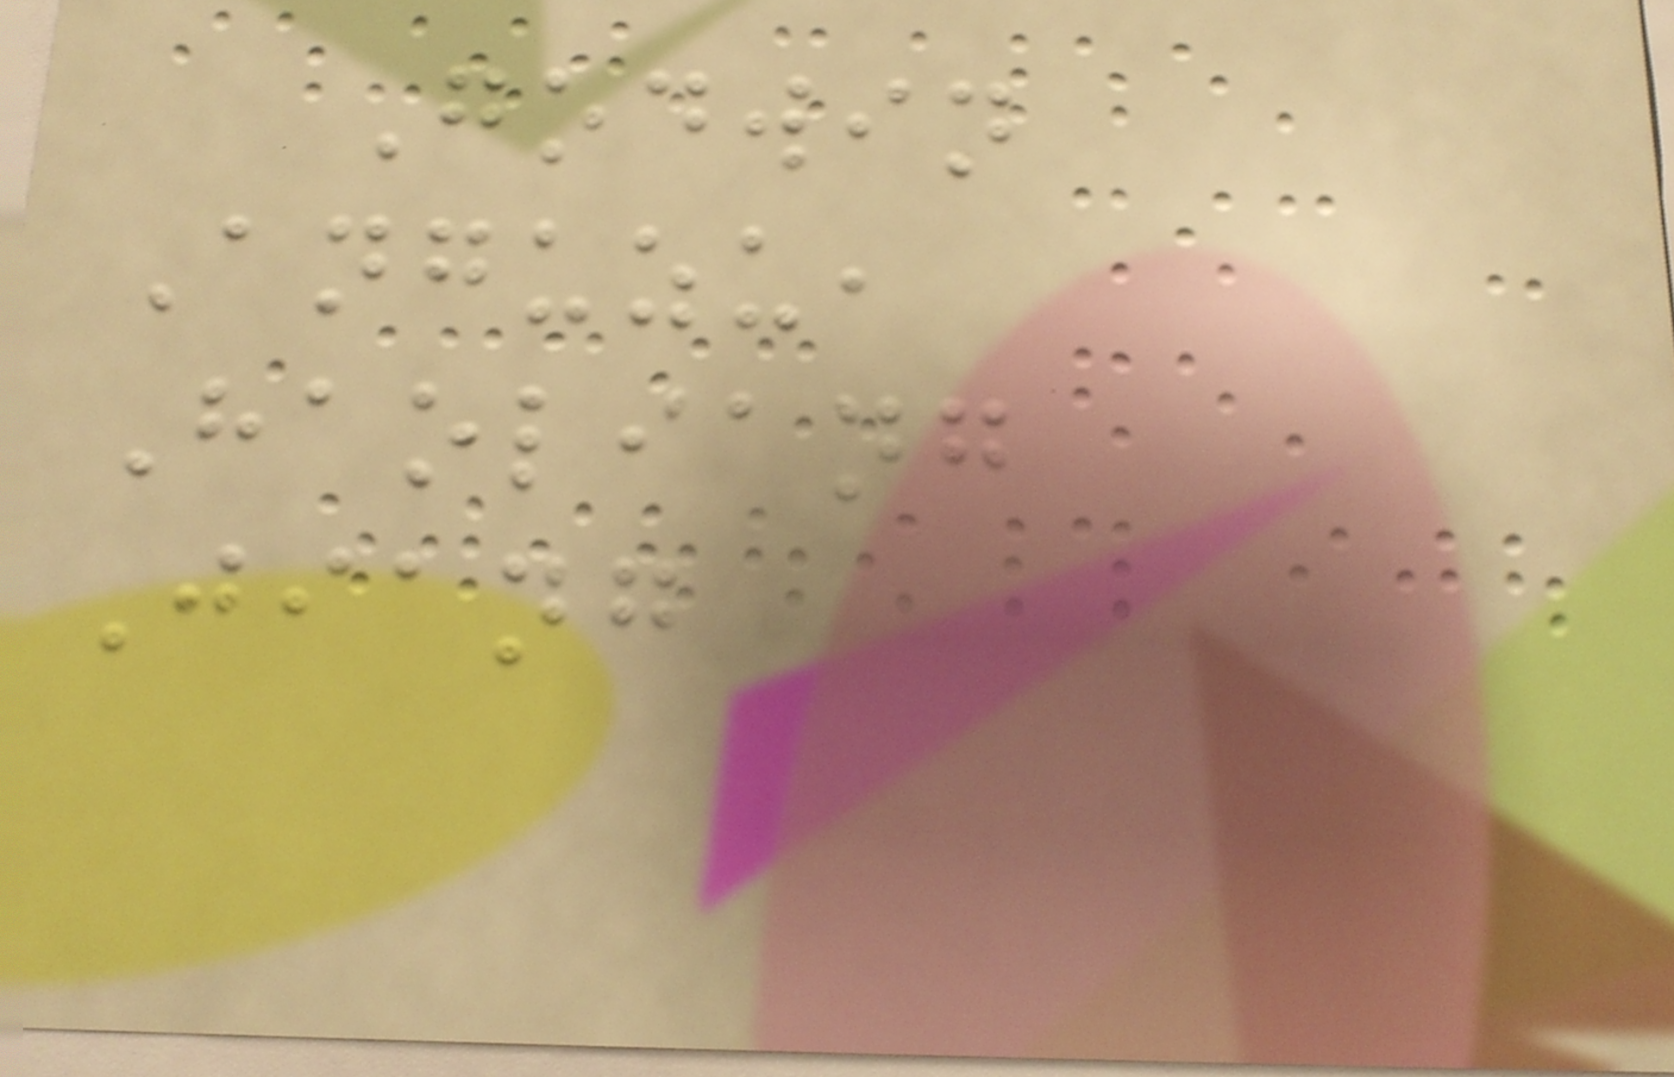Godwin
Anguzu,
Haoliang
Jiang
